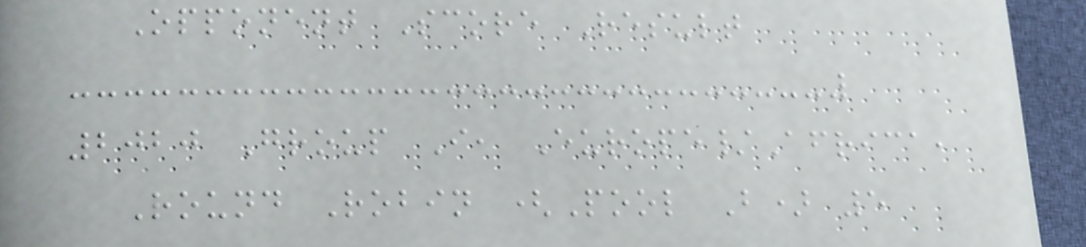Opponent Score Result
2020 Group I, Europe/Africa,
Round Robin (Pool B) 5
